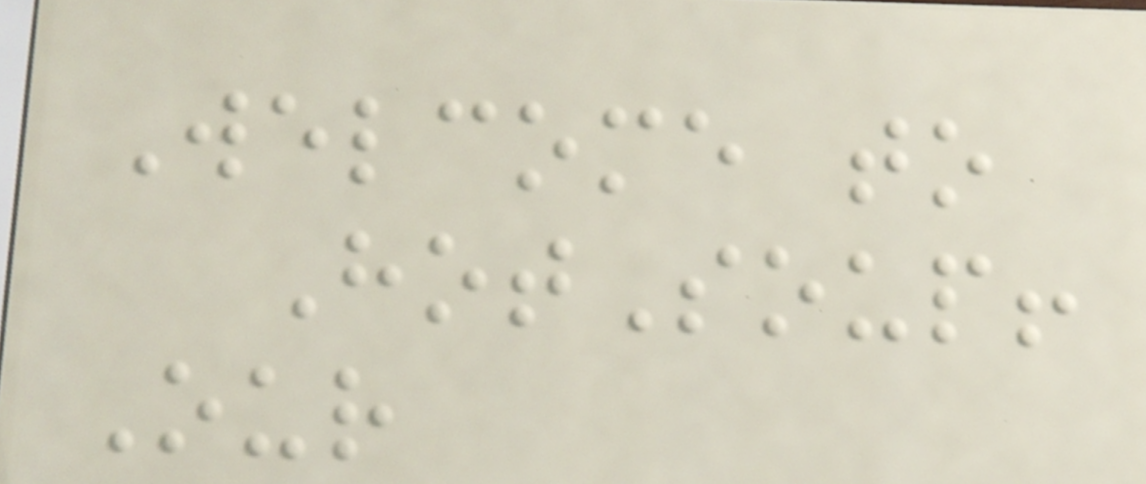Welcome to
HotSoup!
Our
